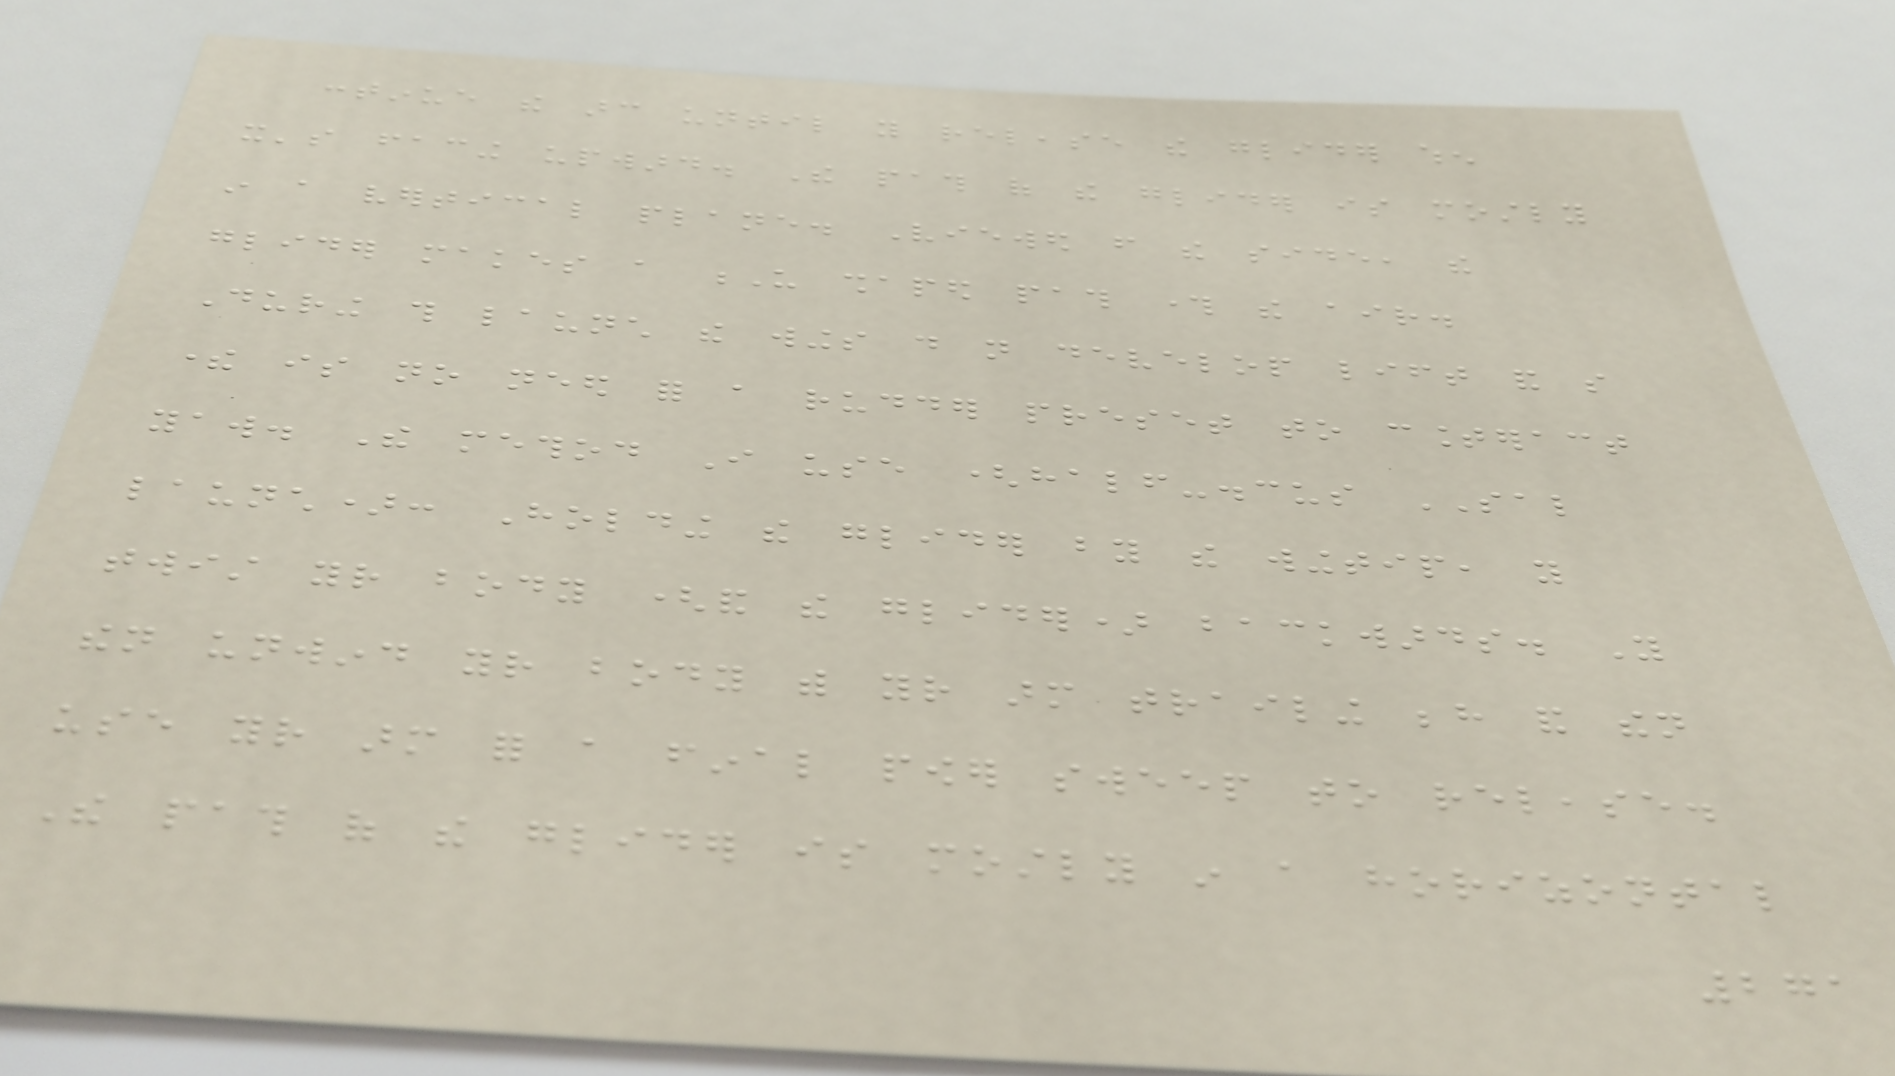continue the arc until you release the glider when
it's facing upward. The path of the glider is mostly
in a vertical plane. Viewed from the side, the
glider makes a U shaped path through the air.
During this launch the wings do not develop lift and so
there is no need for a rudder preset to counteract
yaw. The method I use (half-discus SAL
launch): Holding the glider by the wingtip, you
twist your body (and the glider) backwards. You
then unwind your body with your arm trailing behind and then
use your arm for a final power sweep to release.
The path of the glider is mostly in a horizontal
271
